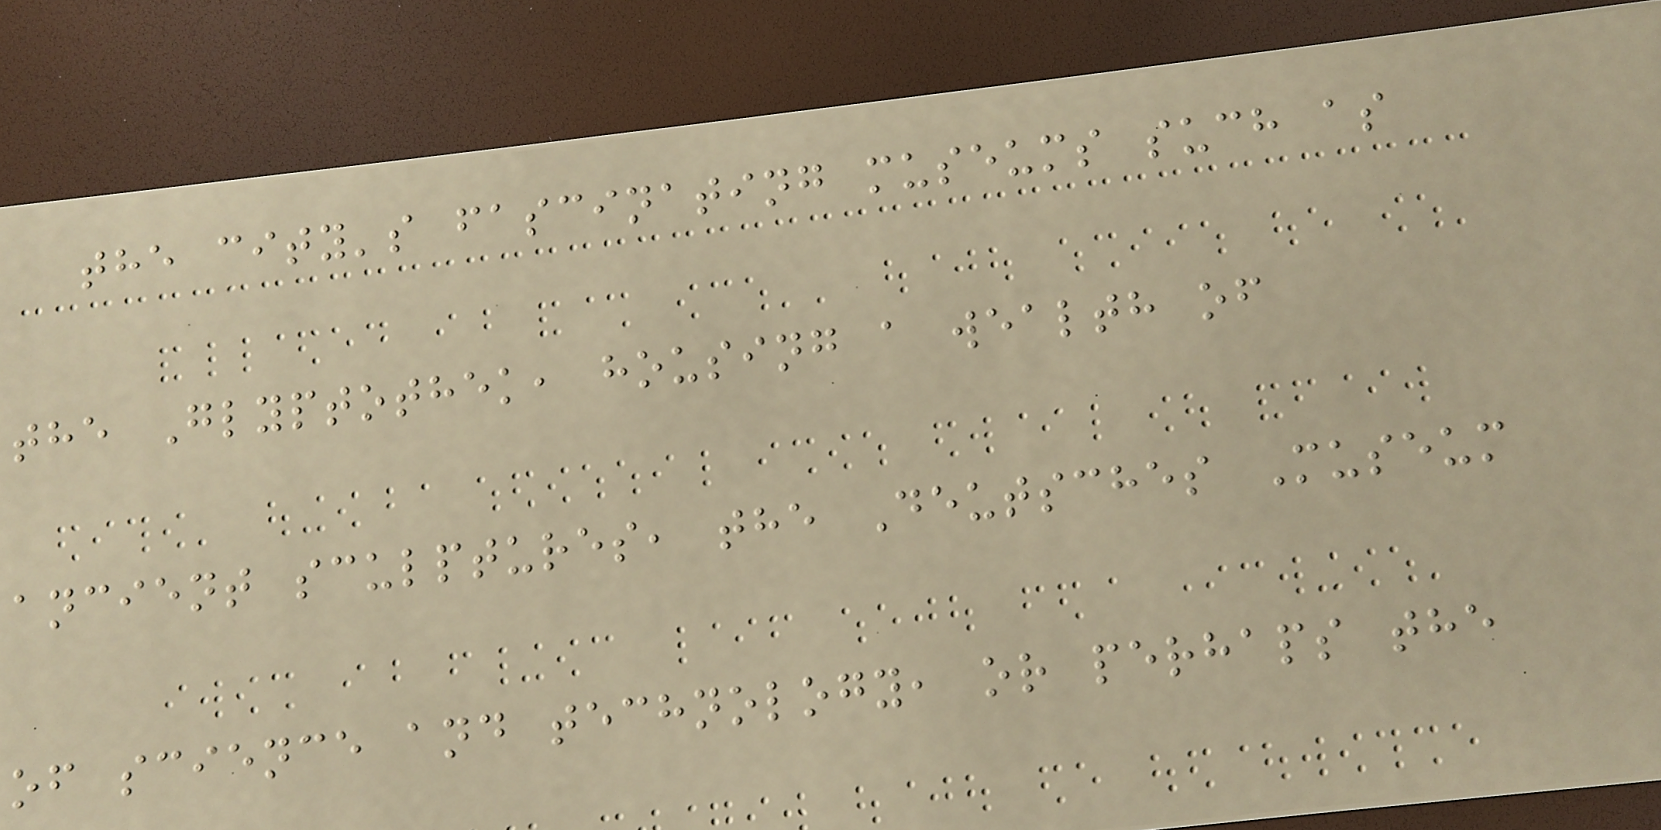the city's fascinating museums such as
the Glyptothek, housing a wealth of
ancient sculptures, the Deutsches Museum
of science and technology, or perhaps the
